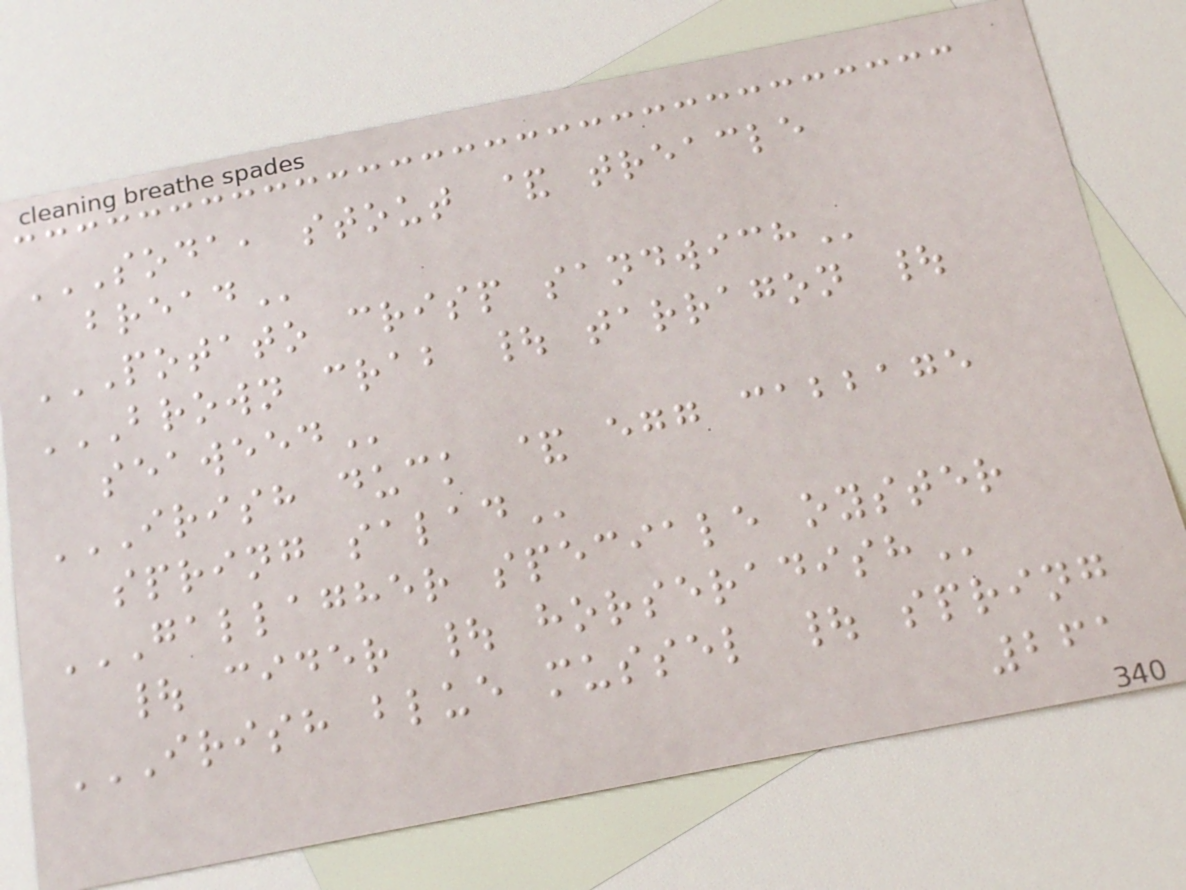SODA, STOUT & TREACLE
BREAD
POTATO CRISP SANDWICH
BROWN CRAB | TARRAGON |
SEAWEED
IRISH DUCK & EGG CABBAGE
SPRING SALAD
GALLAGHER SPECIALE OYSTER
| CIDER | HORSERADISH
IRISH BLUE MUSSEL | SPRING
261
